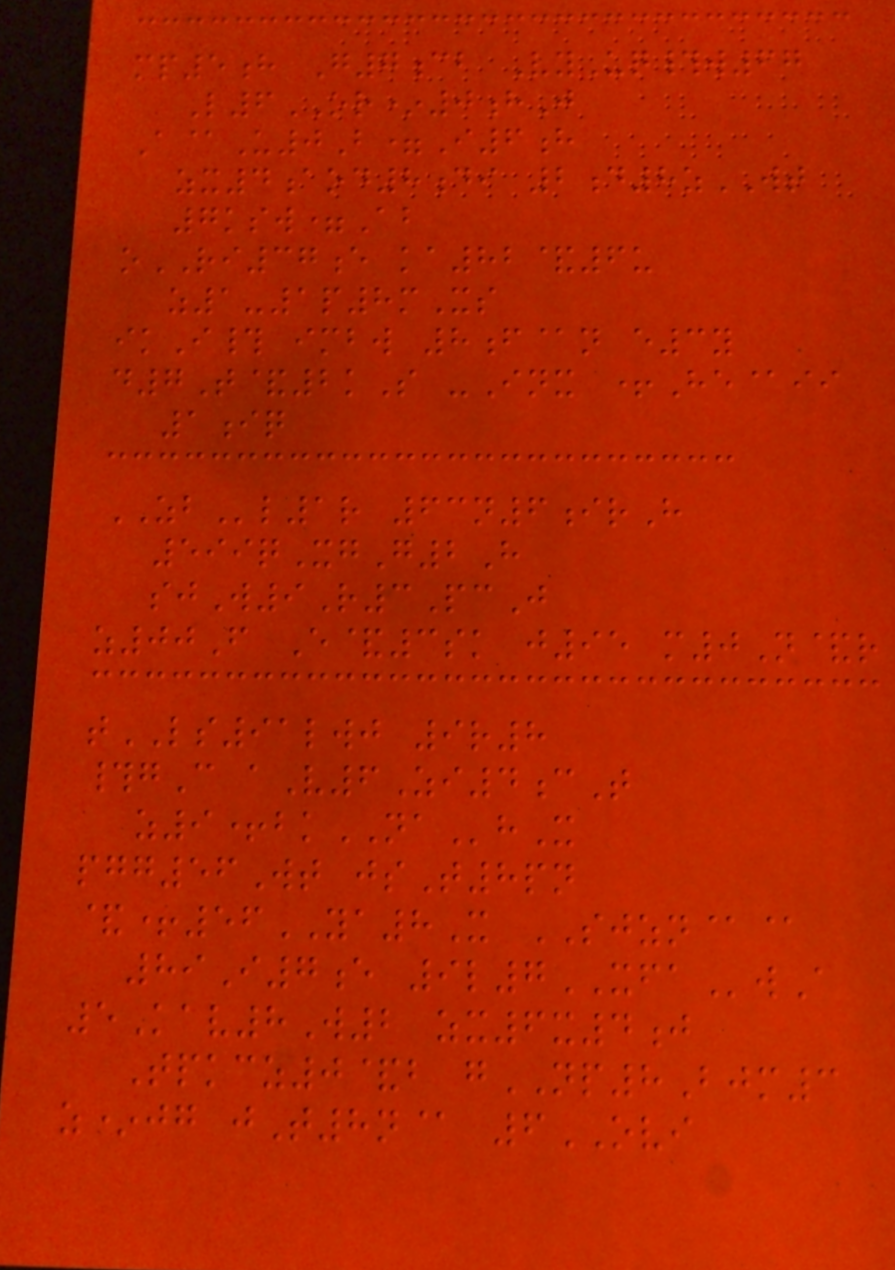mp5h G7cb VyUq#w67
L6OR*0hJ
A@U0B=I6h
zx4aod8di 2d8zWT
7ksw=Ab
oRI37e ka82&6u
z1-1p8mXs
ikI# imbw 8f@n e3y
d7T&2kS -Inx +He@ii
1iq
ZBl1r 63n6irH
599qXgG2H
sjW9R3PcJ
z00F E&3sk j95 m0N&r
tLS91lwj 9r8
#gC aV6Zi4cT
z9+bkNAhX
pgg56Wt jsT8pn
&+56YA8X SJZN@@
89I7e 9l7XFAwA
5Kav8W2 zx6x4j
Tpkcz0&b gNP8Bjm3
z*jg jT8n@ 6OVI
